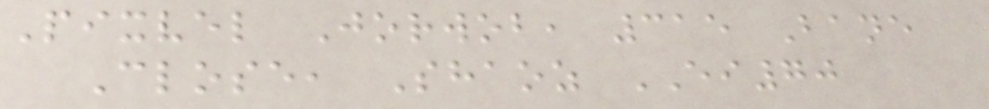Pixvel Jorwob, 315 Bane
Close, Shaoz EI70
